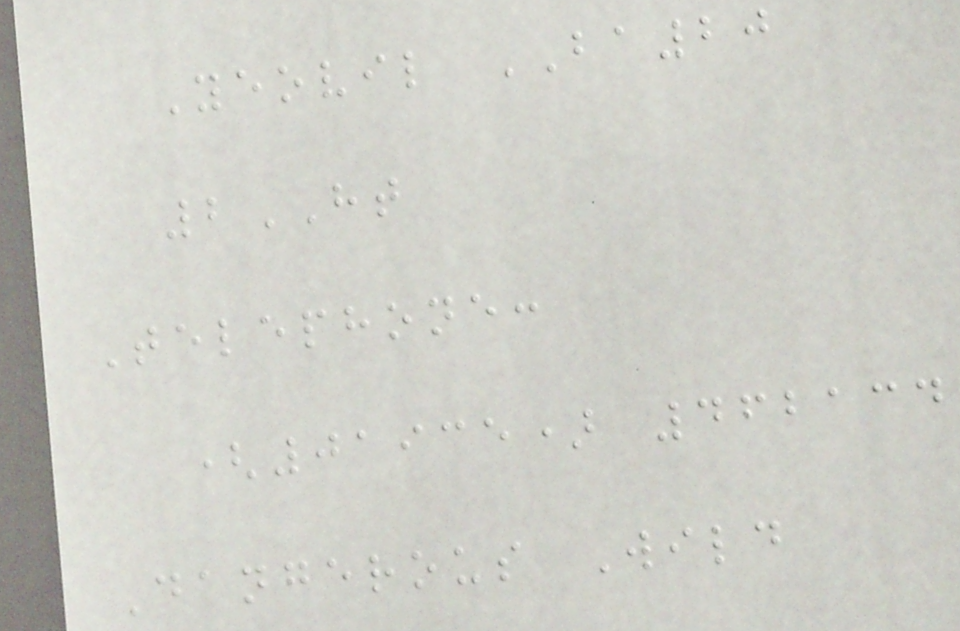Yeovil BA20
2HT
Telephone:
(01935) 462134
Dangerous Wild
